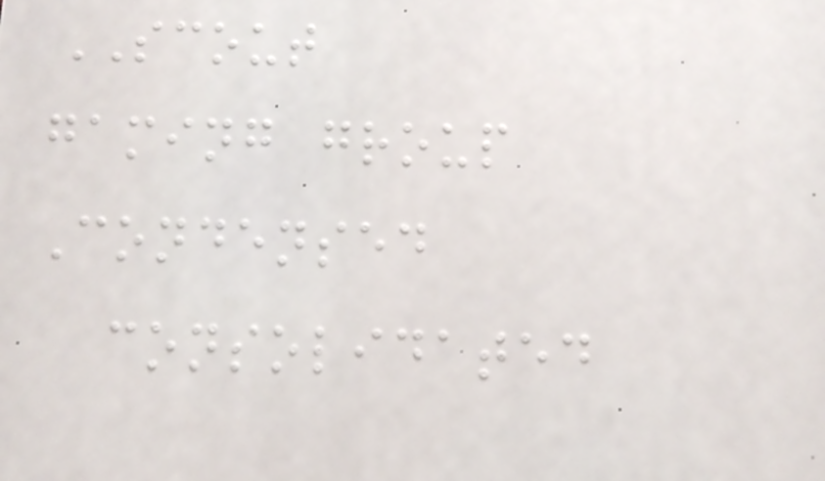SCOUT
gaming group
Condensed
consolidated
